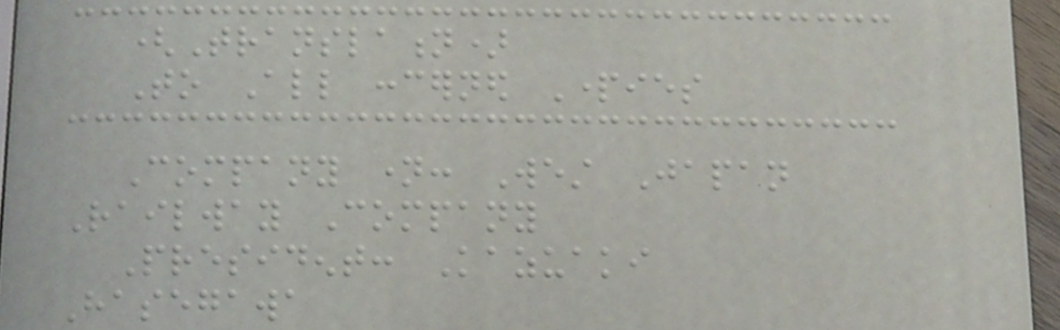(Translation)
To All concerned Parties
Company name: West Japan
Railway Company
President: Kazuaki
Hasegawa
